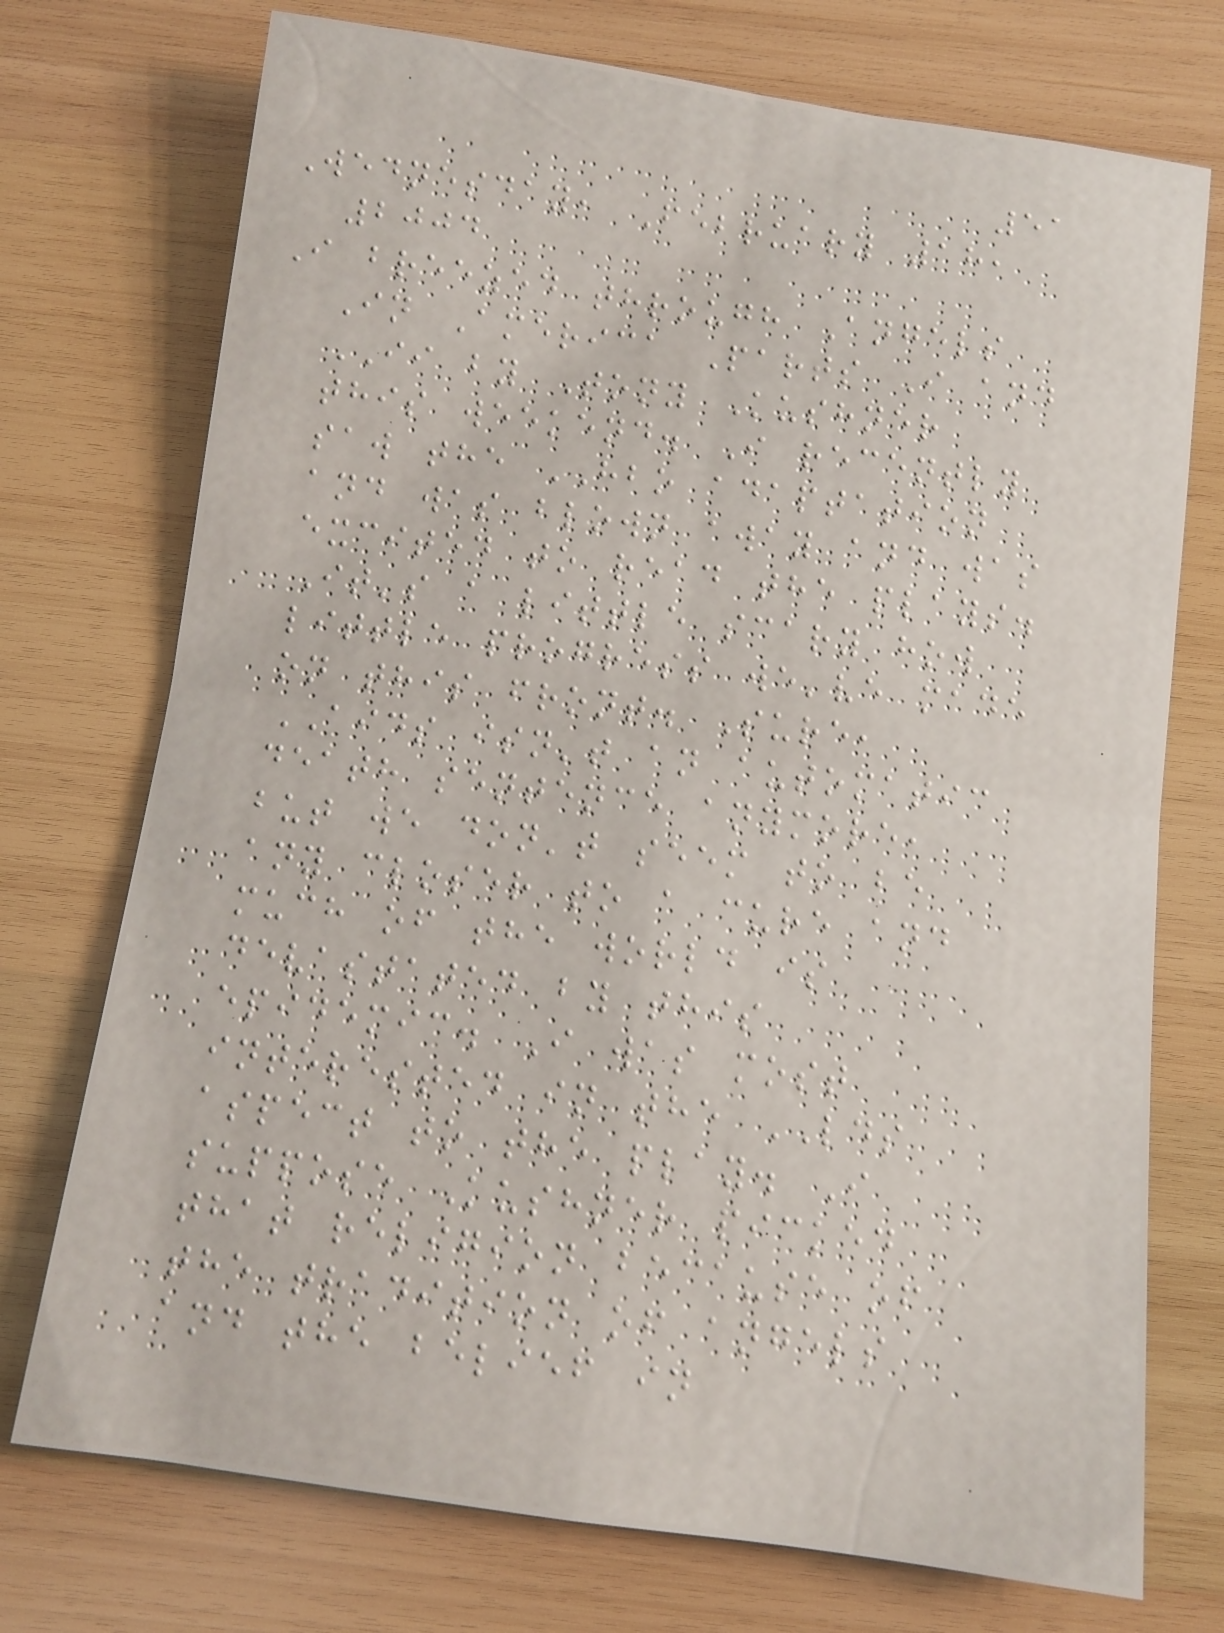51
Wednesday, February 18,
2004
I breezed through Angels
In America Parts I and
II by Tony Kushner
this weekend. I recently
saw the HBO adaptation
and was blown away and was
excited to read the plays.
It's a little scary how
little progress we've made
on this front. Sure,
AIDS isn't an automatic
death sentence anymore,
but we don't seem to be
any closer to a cure and
much of the world is
devastated by this
epidemic. I was most
interested in the LDS
aspect to the play. I
suppose Kushner picked
that religion because of
the tradition of angels
and the belief in
